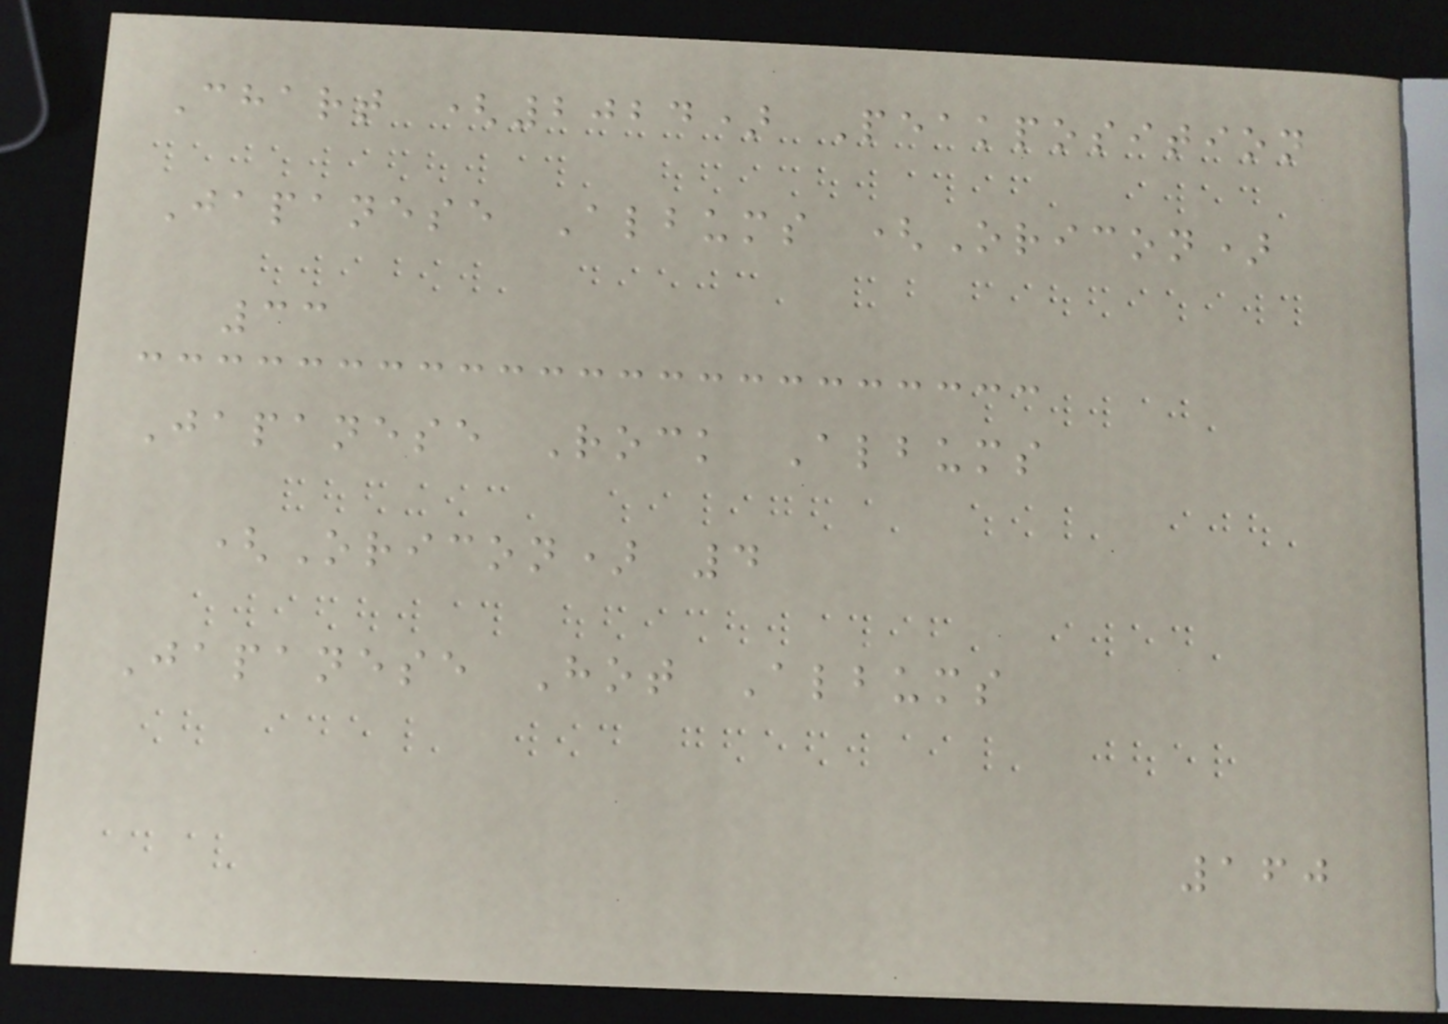Chart (2024) Peakposition
Japanese Albums (Oricon)
33
Japanese Rock Albums
(Oricon) 4
Japanese Hot Albums
160
